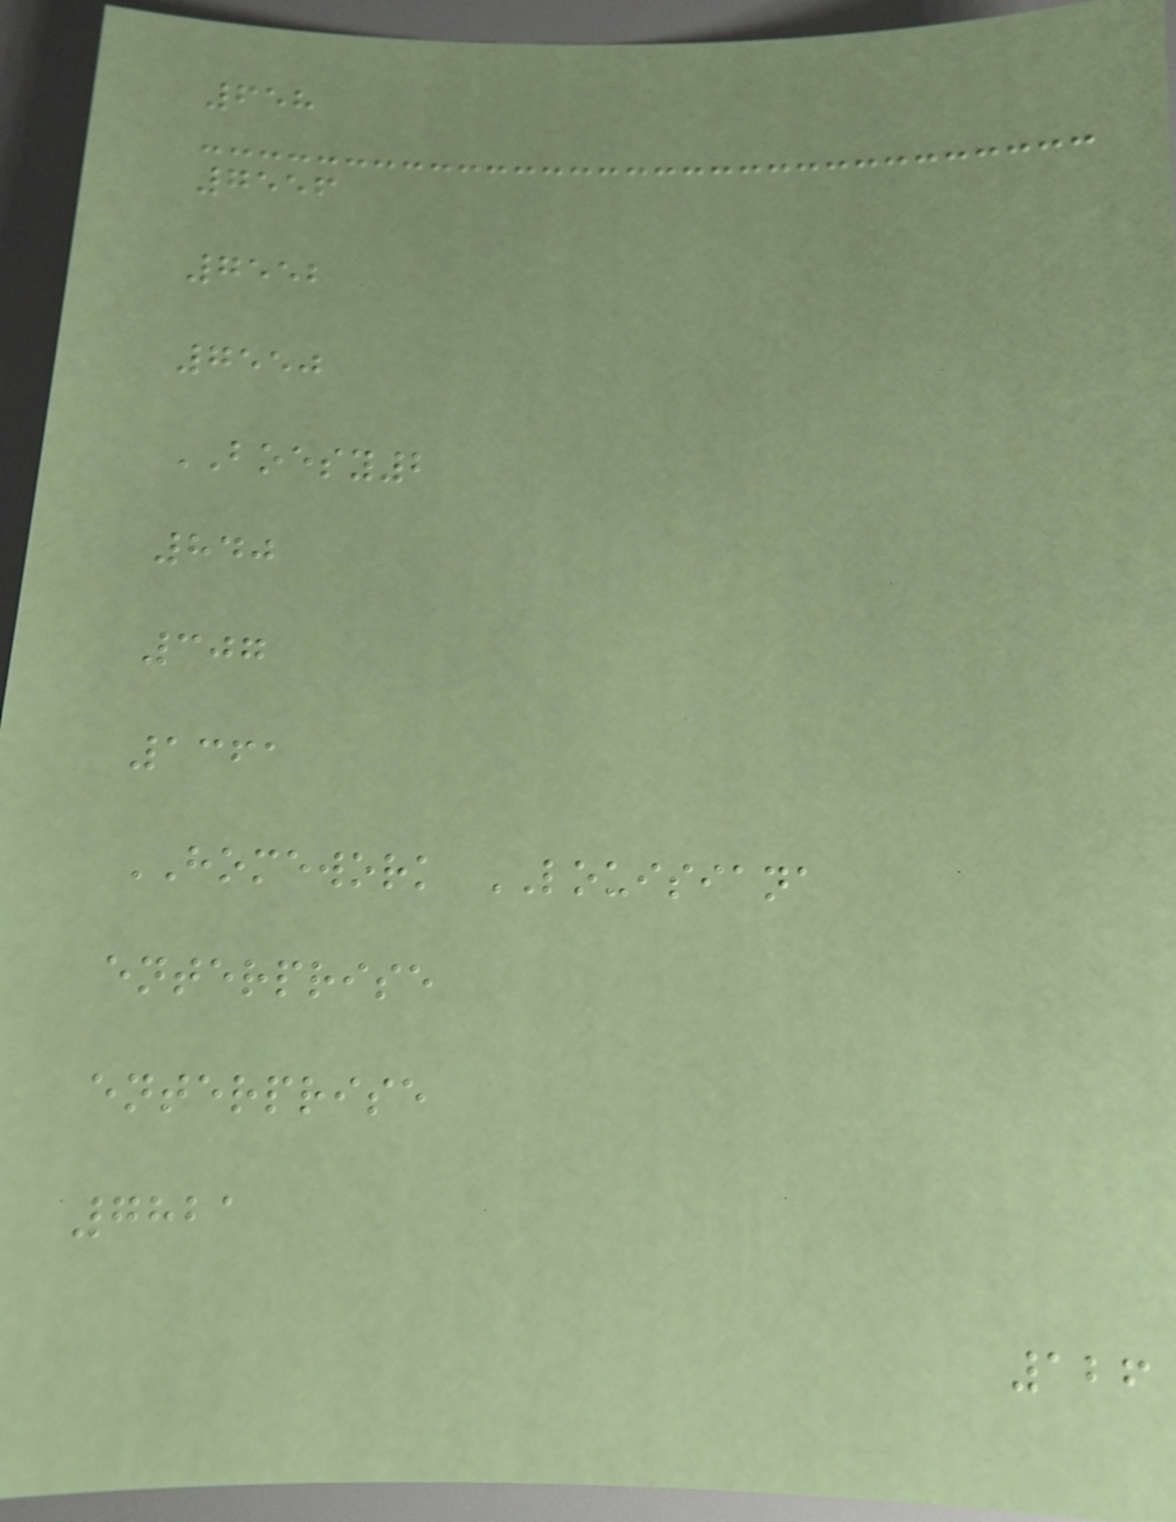658
7556
7552
7550
BOESY2
840
307
1361
HOMEWORK LOUISIANA
enterprise
enterprise
7821
126
